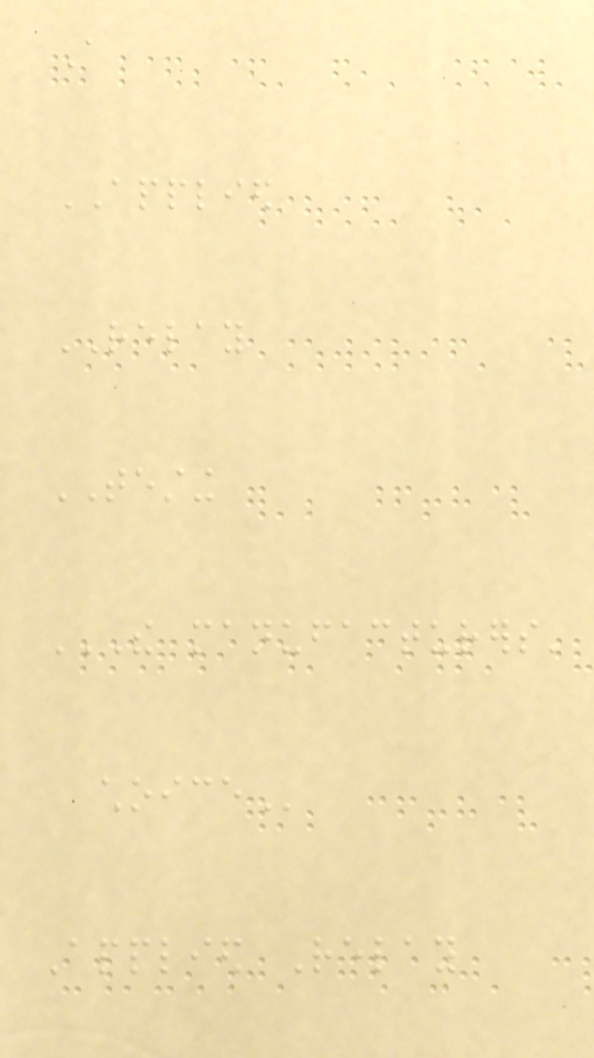A
APPLIED
RELAY
TESTING
THE MANUFACTURERS'
CHOICE
Applied Relay
